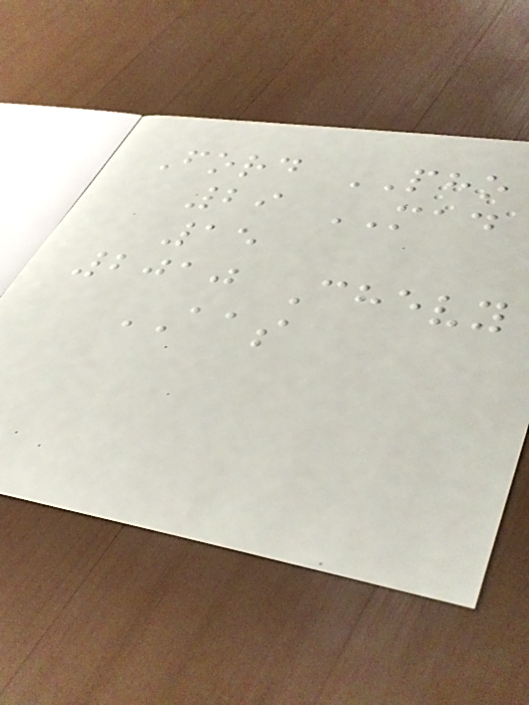Ford PHO
29 MAD
15
2010 Chevy
AAS
